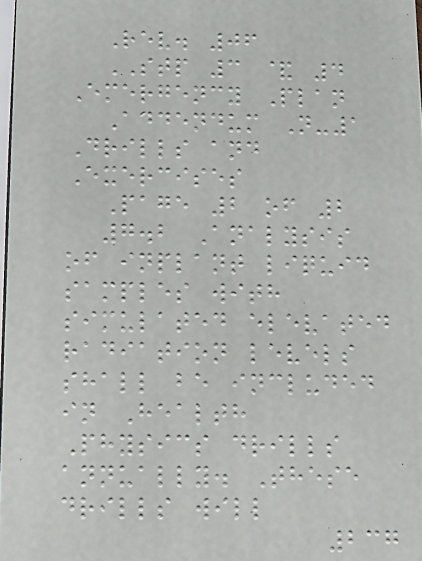Rev. 06
STP 3 & 4
Emergency Plan
Addendum N-1
Drills and
Exercises
Page 2 of 2
7.2 Analysis
of inplant liquid
samples with
simulated elevated
radiation levels
shall be included
in Health
Physics drills
annually. These
drills will
237
